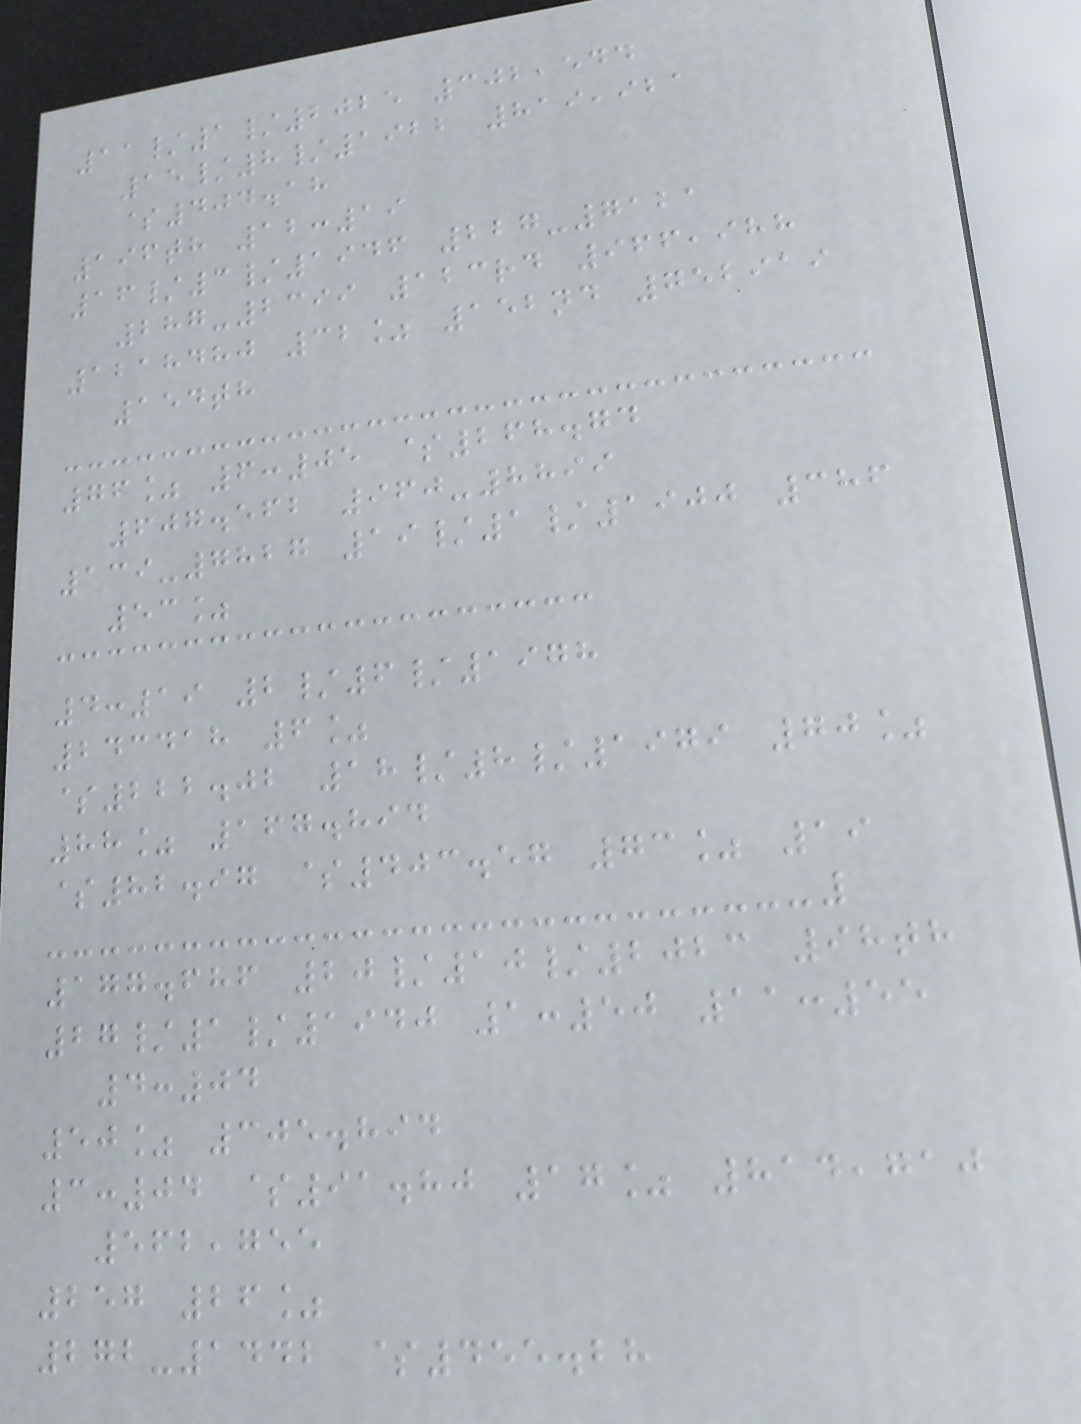11/1/2025 302,544
15/8/1922 819,921
$404.18
196th 12:19
16/3/1946 227-7121
287-2399 123rd 966,988
1218480 32% 152nd 752919
154th
76% 6:05 $268.74
607.562 960-8899
139-7827 19/1/1900 386
53%
4:19 2/6/1978
243418 6%
$222.02 18/8/1979 70%
88% 167.894
$82.97 $403.57 73% 19
177.686 20/10/2023 98th
27/1/1940 1:50 11:55
4:04
50% 305.894
3:04 $91.80 17% 814,710
562,755
257 26%
272-1442 $455.28
